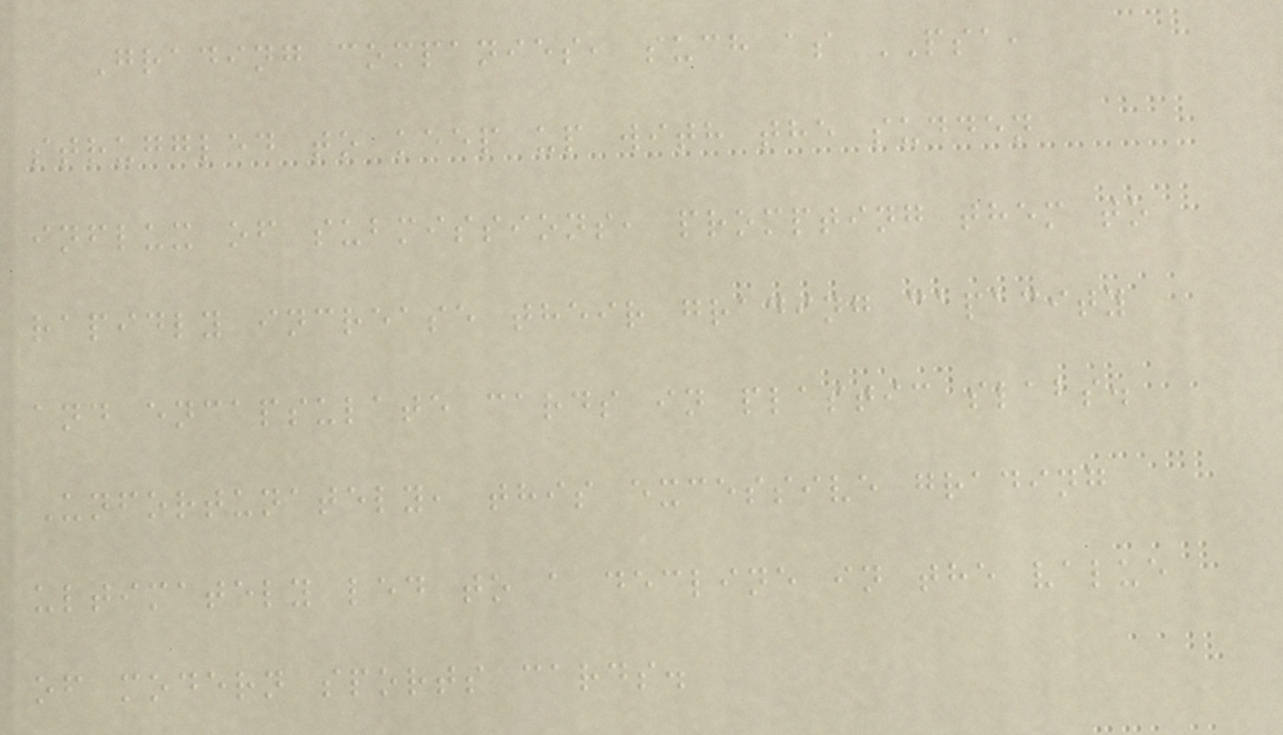Grading companies, such as PSA,
struggled to keep up with the sudden
influx of submissions, prompting them to
rapidly increase their grading capacity
and encapsulate cards in plastic slabs.
Unfortunately, this excessive grading
ultimately led to a decline in the value
of modern sports cards.
